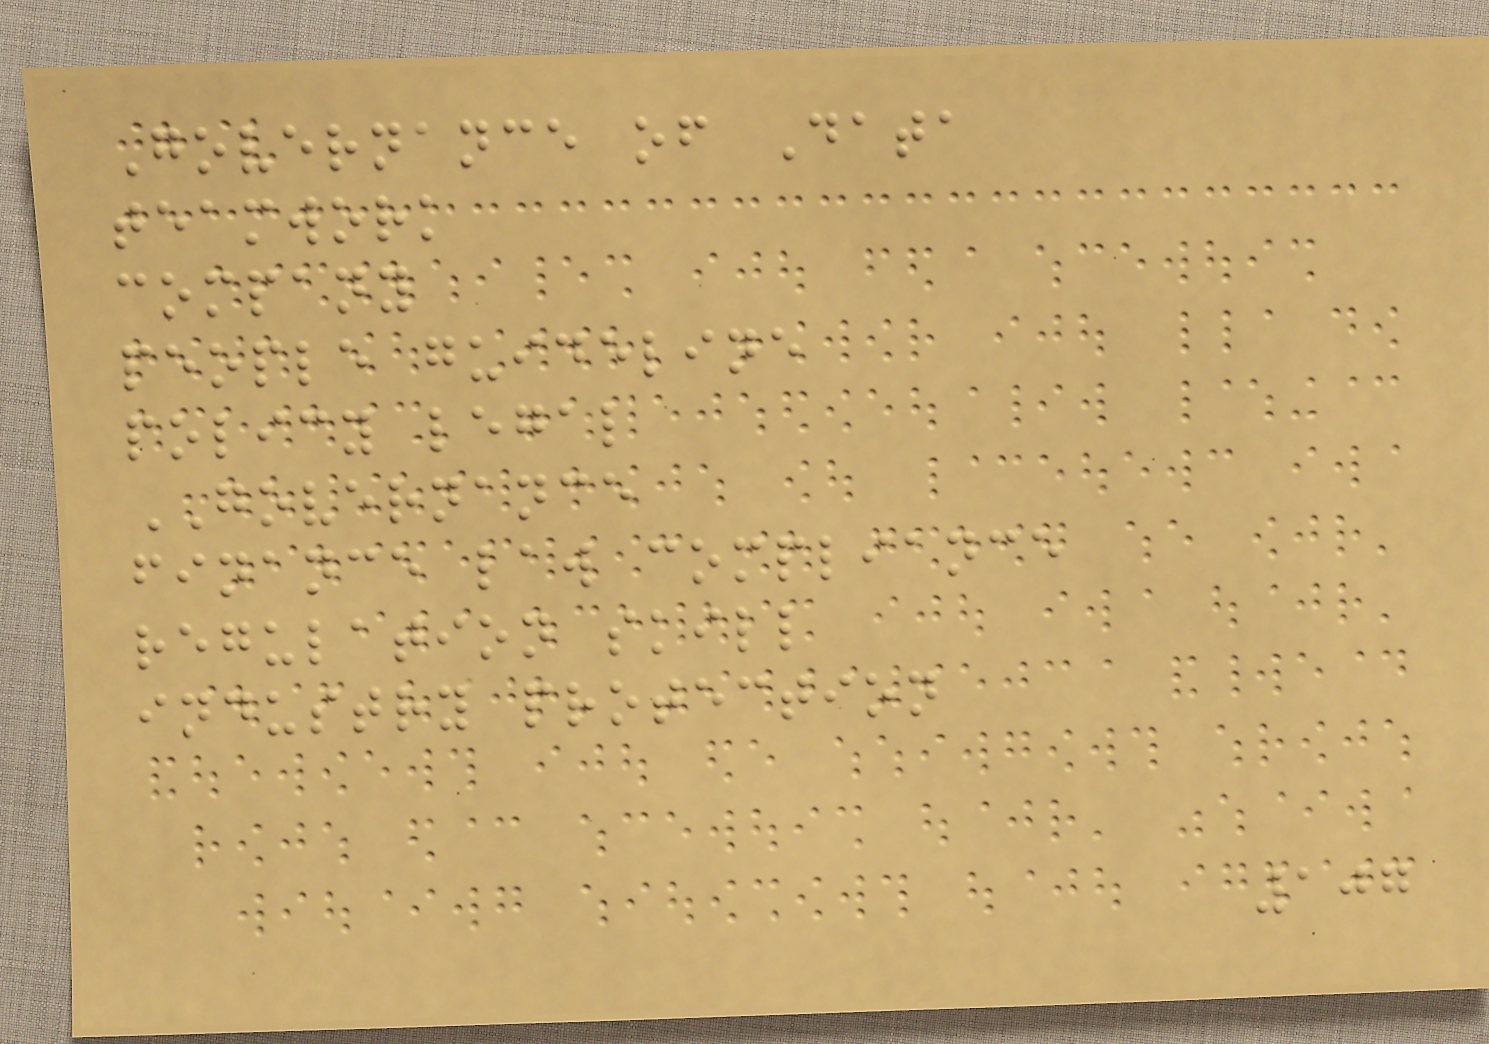Governance of Data
teamwork
company
people guideline
policy legal
GOVERNANCE
finance law compliance
regulation skill
industry protection
107
